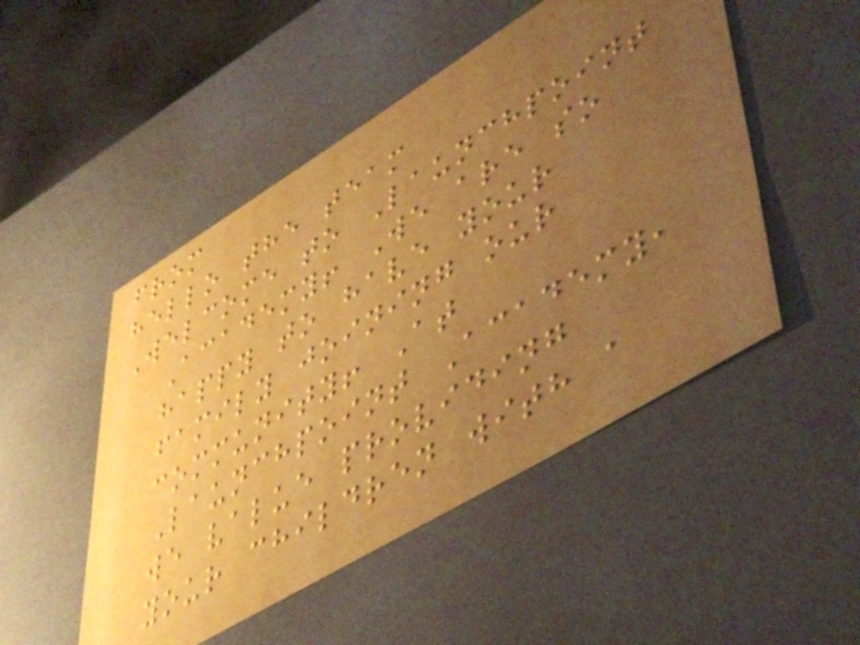from
hello the team
Welcome to Launchpoint
Academy! We are so
happy to have your
family joining our
community! At
Launchpoint Academy,
we value providing
your children with a
